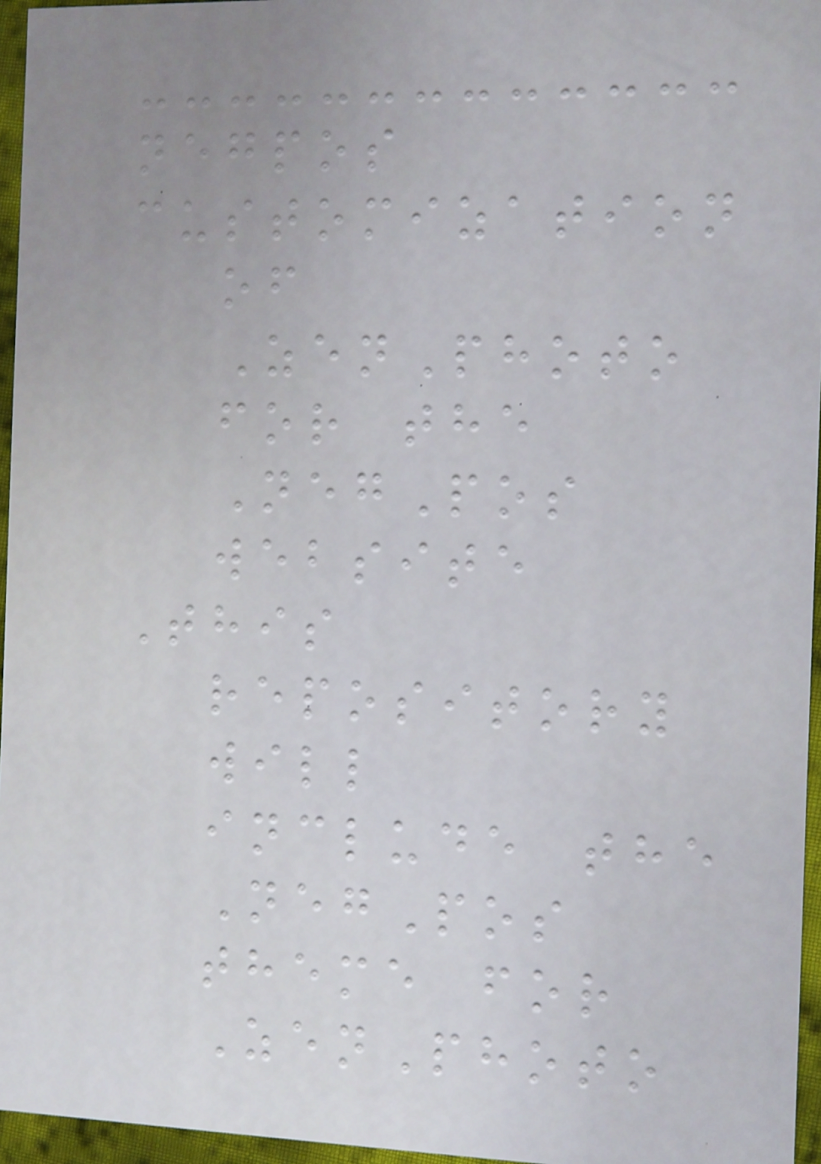negpos
customization
of
ZenPhoto
for the
NegPos
website
This
repository
will
include the
NegPos
theme for
ZenPhoto
